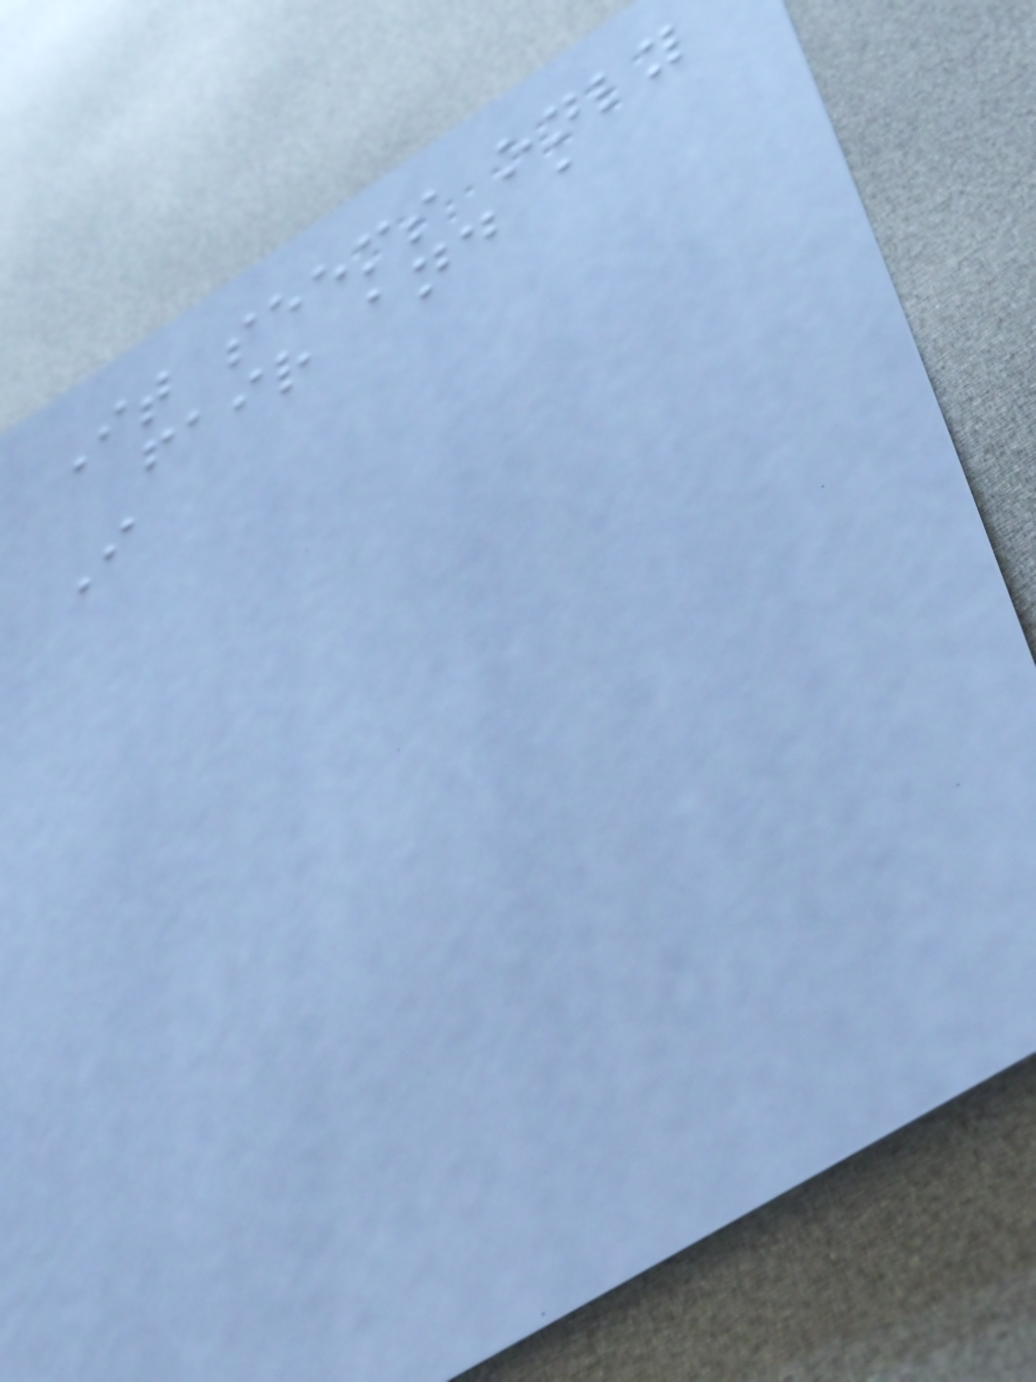It seems only
fair and a
I
